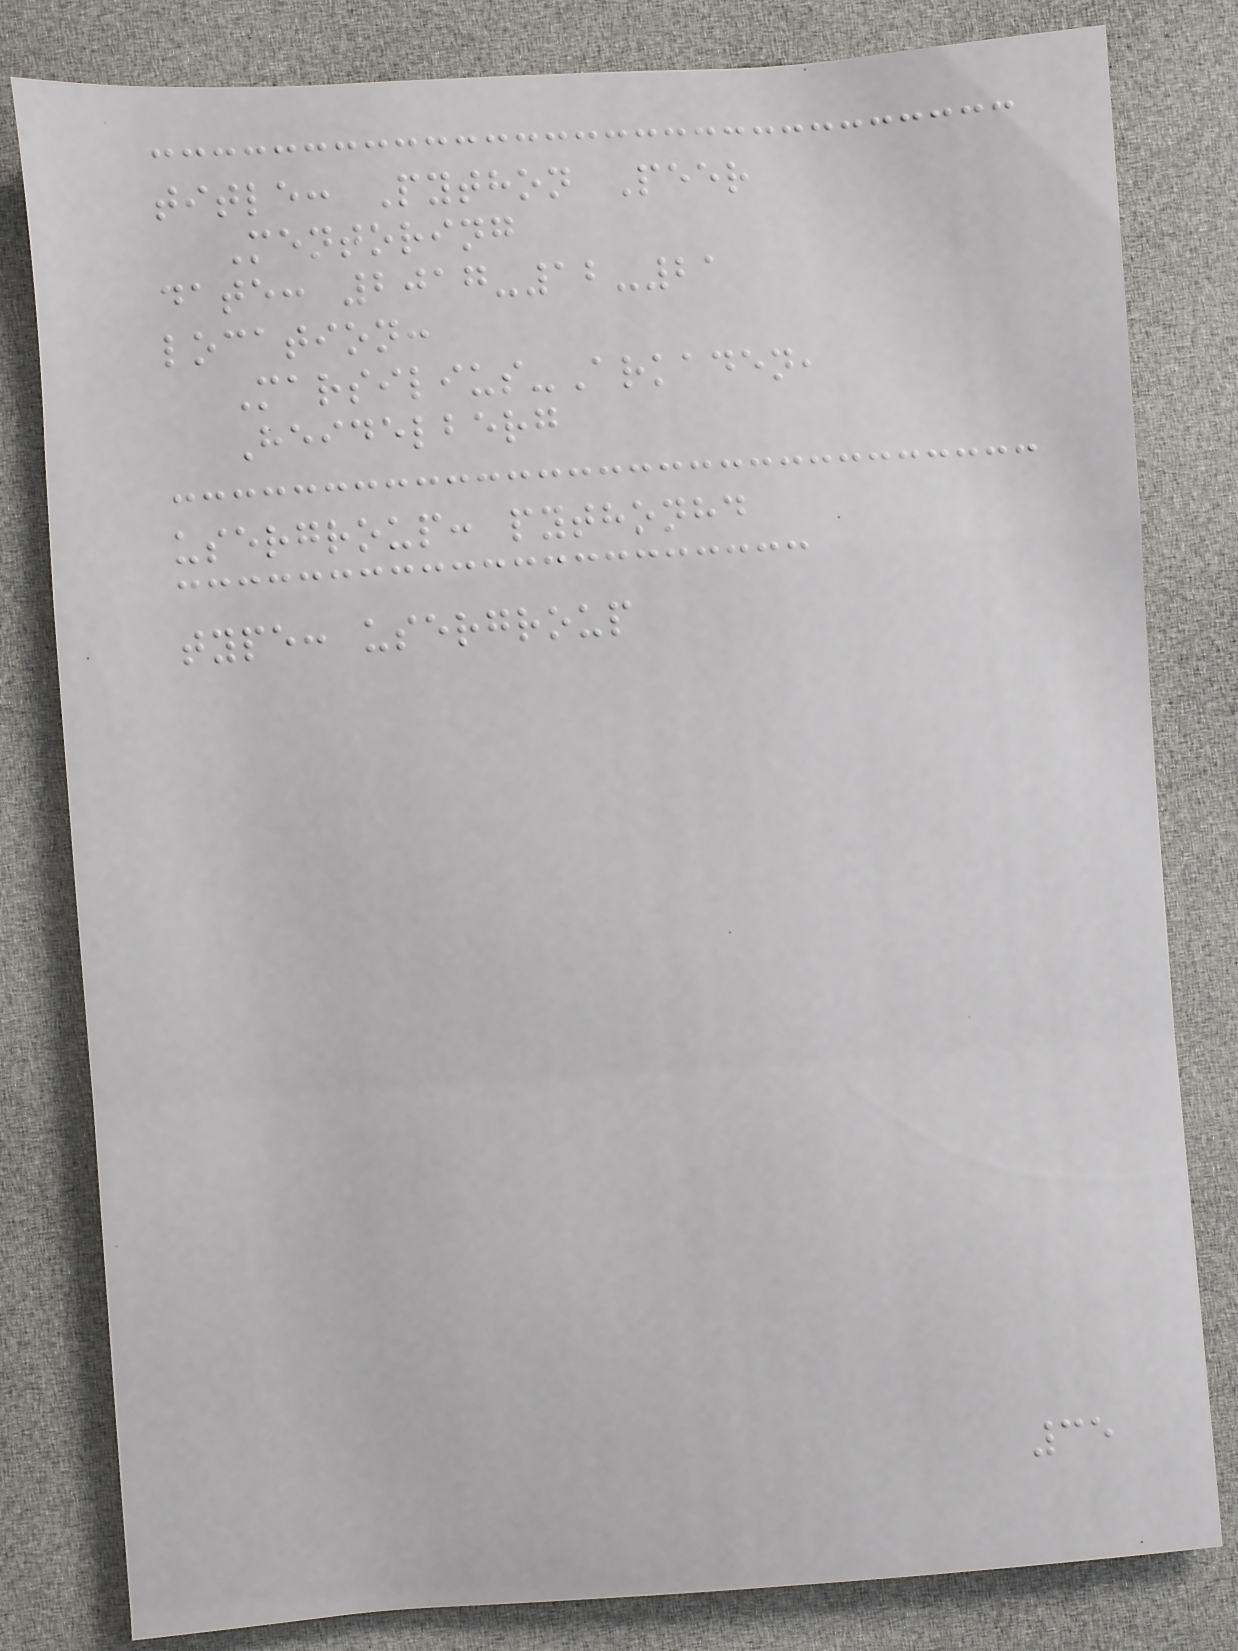title: Python Peer
Mentoring
date: 2017-12-21
location:
Marsilius-Arkaden,
Heidelberg
usergroup: pythonhd
type: usergroup
35
